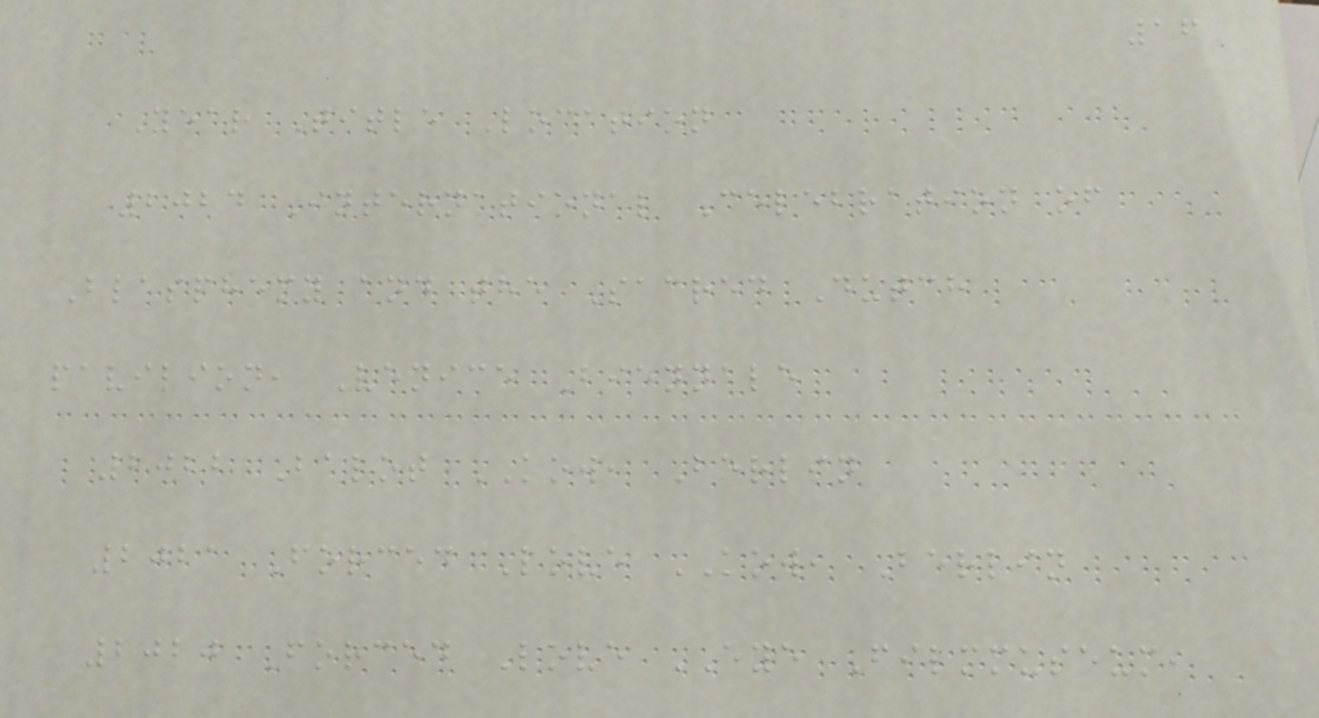16
Year Title Location
2024 International Celebration of
Blasphemy and the Sacred Dutch
pavilion, Venice Biennale
2022 Balot KOW, Berlin
2021 Forced Love KOW, Berlin
2020 Forced Love EYE Filmmuseum,
